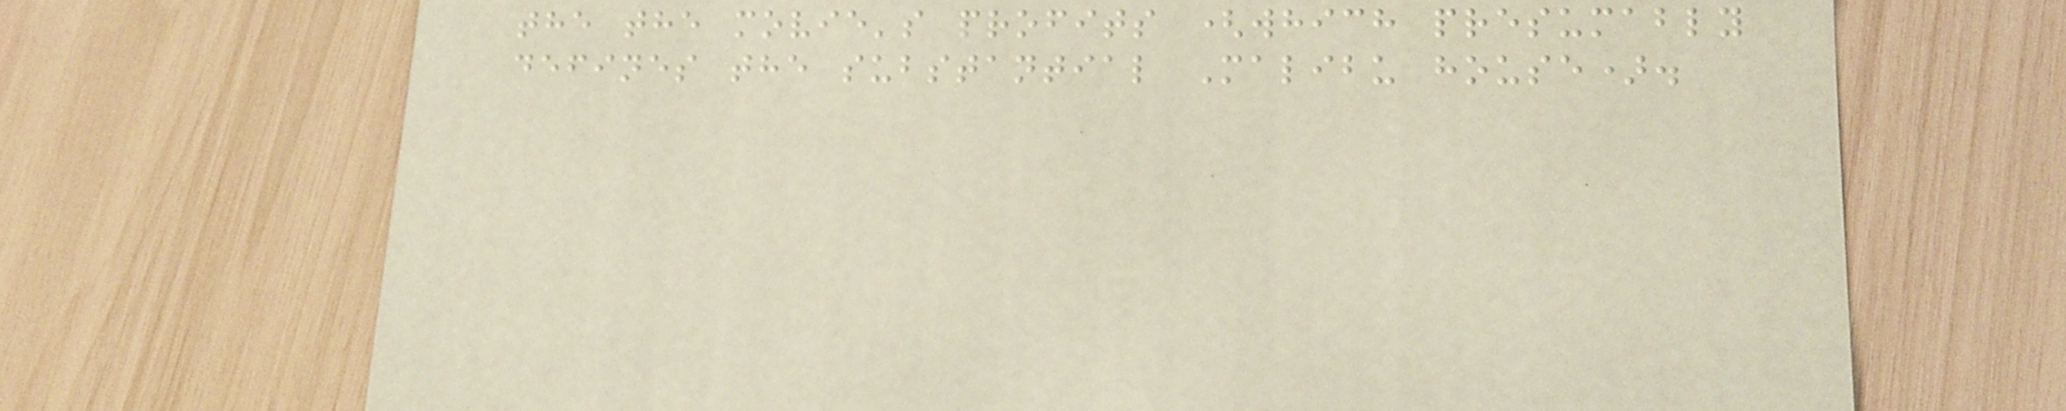the the movie's profits (which presumably
defines the substantial Malibu house).
